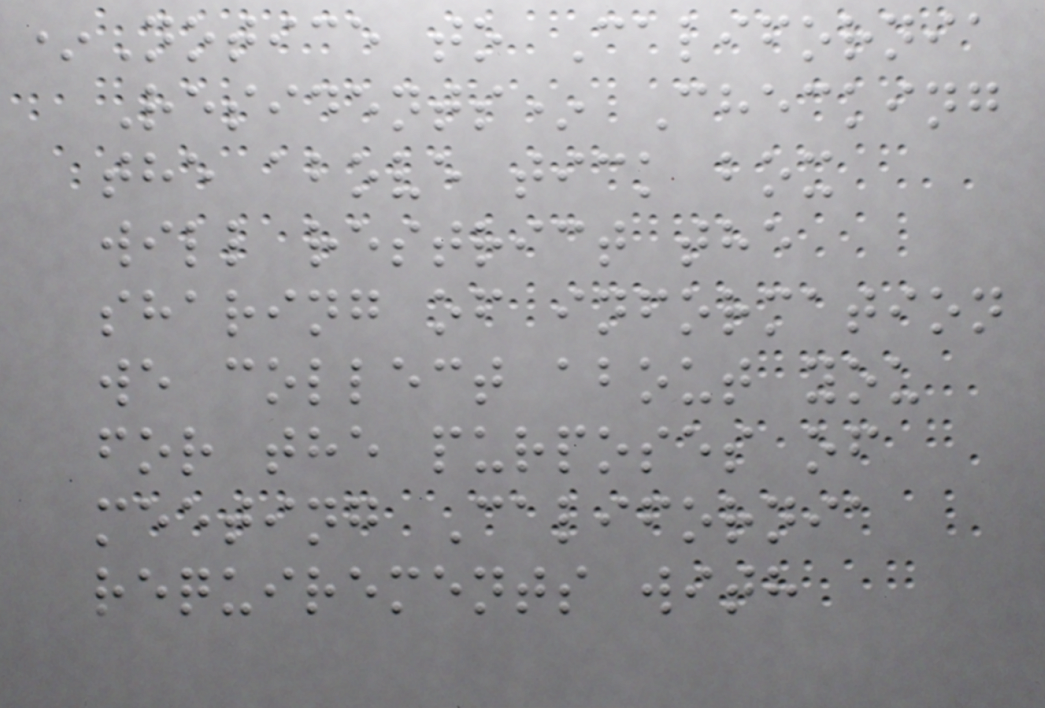*Notice to California
Residents* Checking
the above tick box
will restrict the
sharing of information
we collect about you
for the purposes of
meeting California
requirements with
